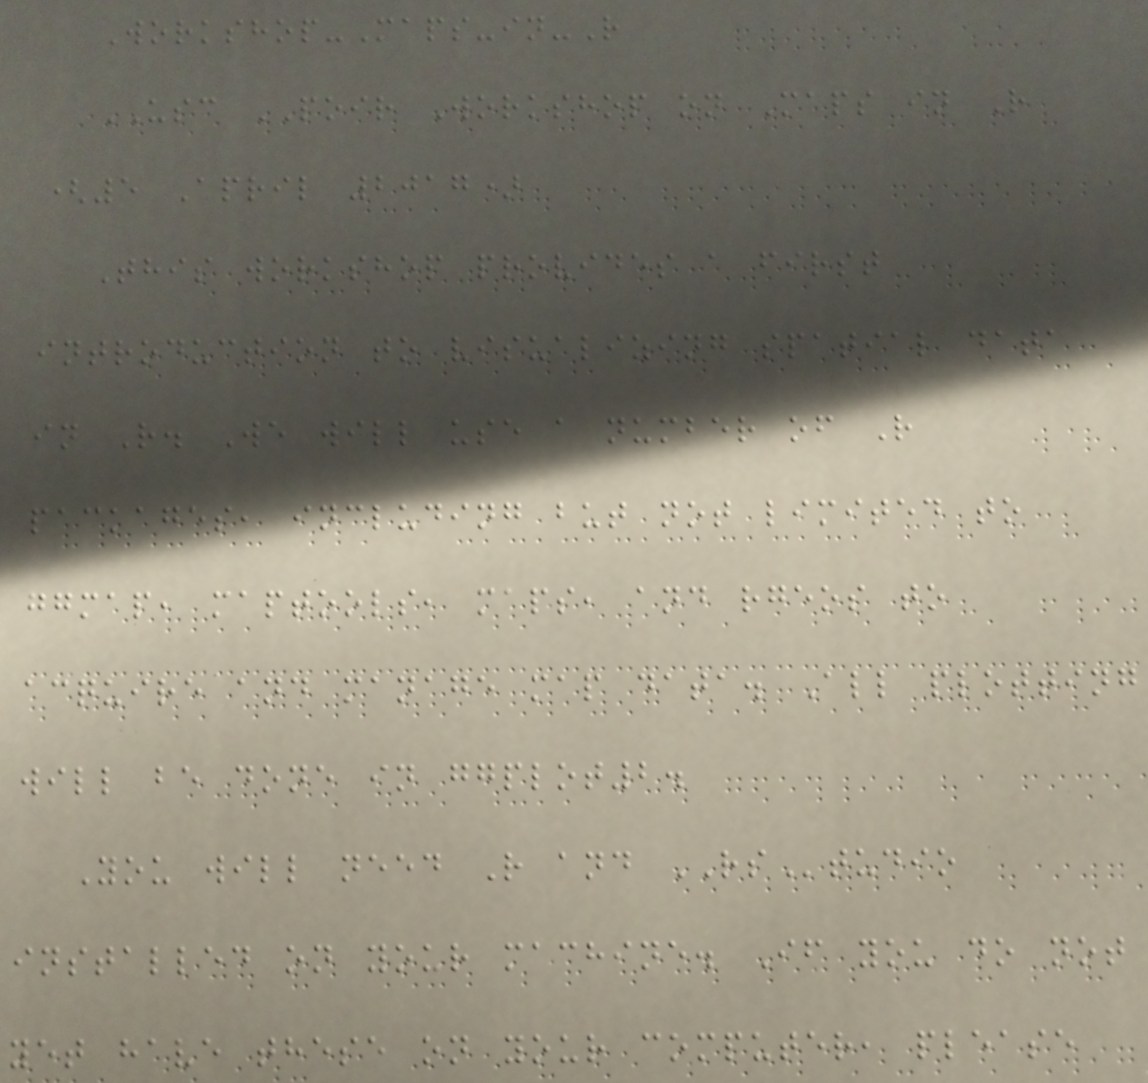Workshop-Maps-in-R
USC POIR Workshop on Maps in R
(5 April 2017)
This workshop provides a first
introduction to visualizing spatial data
in R. We will use a number of R
packages, including but not limited to
ggmap, maptools, maps, and rgeos to
acquire and manage map data. All plotting
will be done in ggplot2.
You will need R and RStudio
installed on your machine. If you do not
yet have these on your computer, please
